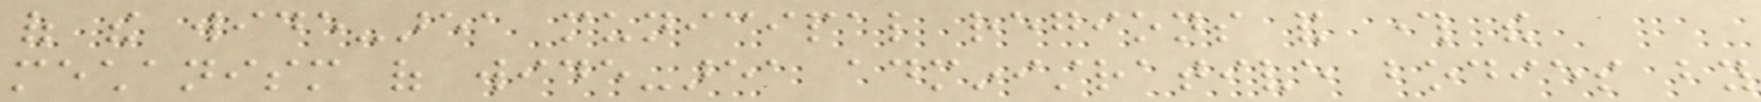of the wide-area municipal regions and through the
mechanism of wide-area administrative bodies by
